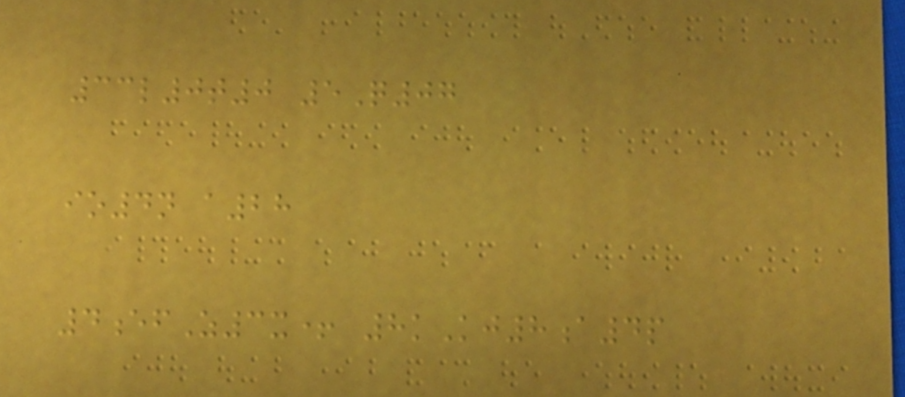33l0t0 5Q07
io4n a28
4efZ3x+ 8kKj8a4p
